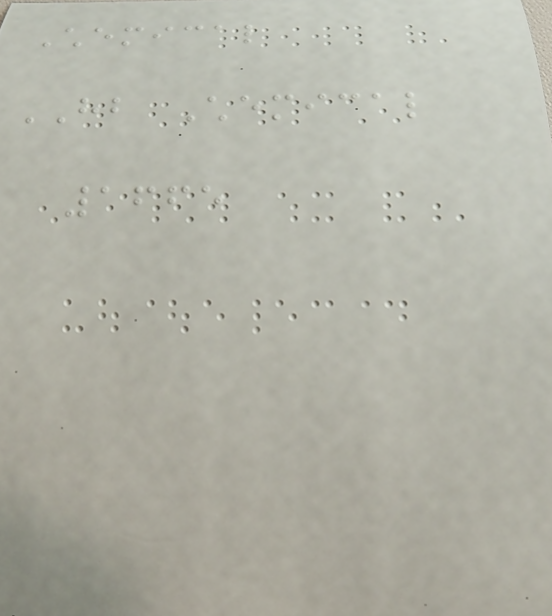Chemical
HB Chemical
1665
